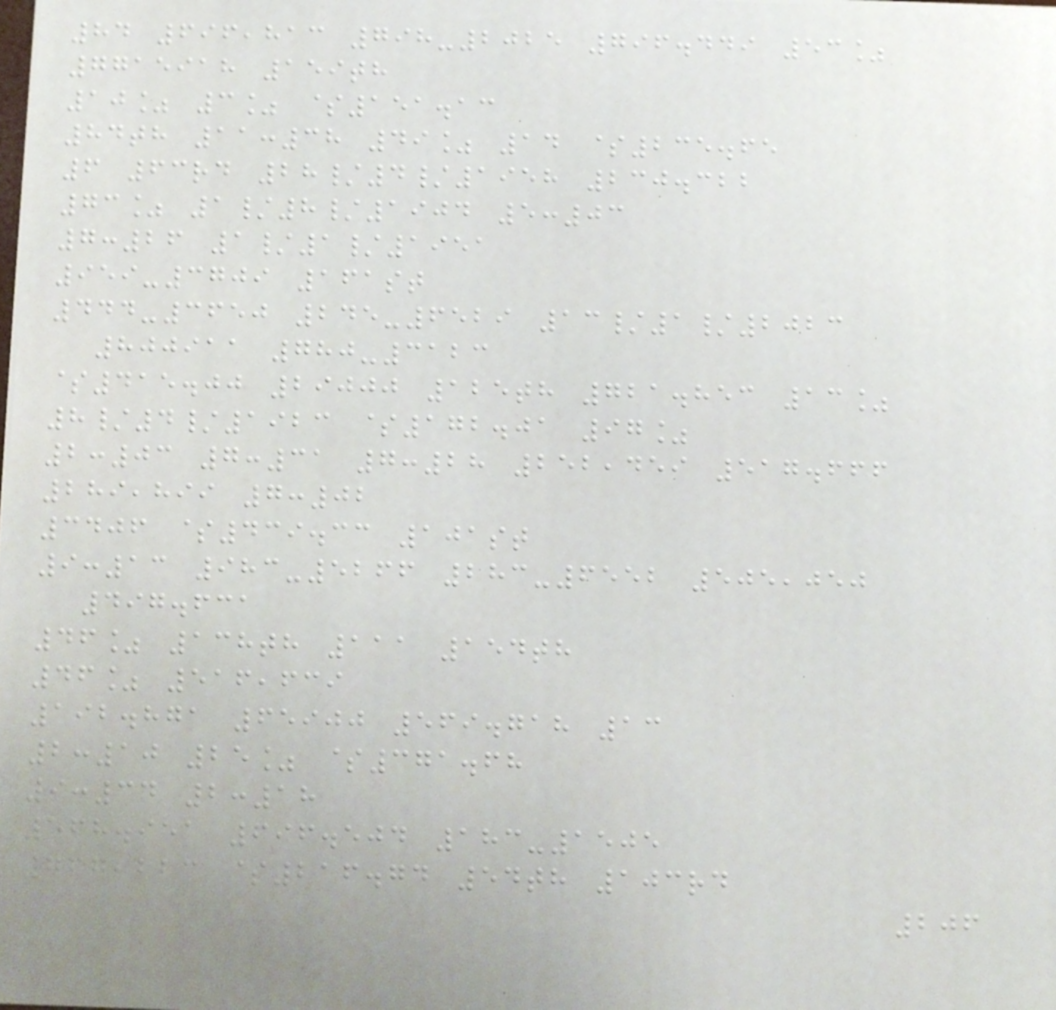84 696,813 798-2025 796.449 53%
7715918 159th
10% 3% $151.13
84th 11:38 49% 14 $235.65
6 63rd 28/4/1958 230.322
73% 1/8/1904 5:03
7:26 1/1/1951
959-3709 161st
444-3650 245-6529 13/1/2023
800911 780-3123
$415.00 29000 125th 721.853 13%
8/4/1923 $172.01 97%
2:03 7:31 7:28 252,459 517.666
289,899 7:02
3406 $439.33 101st
9:13 983-5266 283-6552 505,050
497.631
46% 138th 111 154th
46% 516,639
192.871 65900 569.718 13
2:10 25% $371.68
9:34 2:18
568.951 696.504 183-1505
767,223 $216.74 54th 103rd
206
